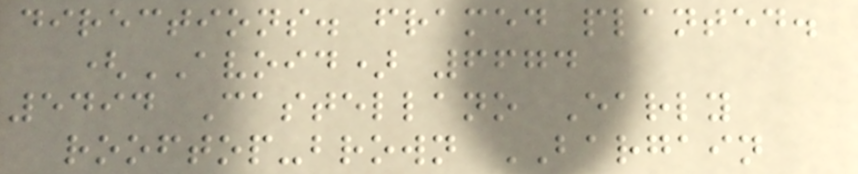directions. framed planted.
(AVOID) 6674
5494 Castellano Early
rooftop-brown BARGAIN
